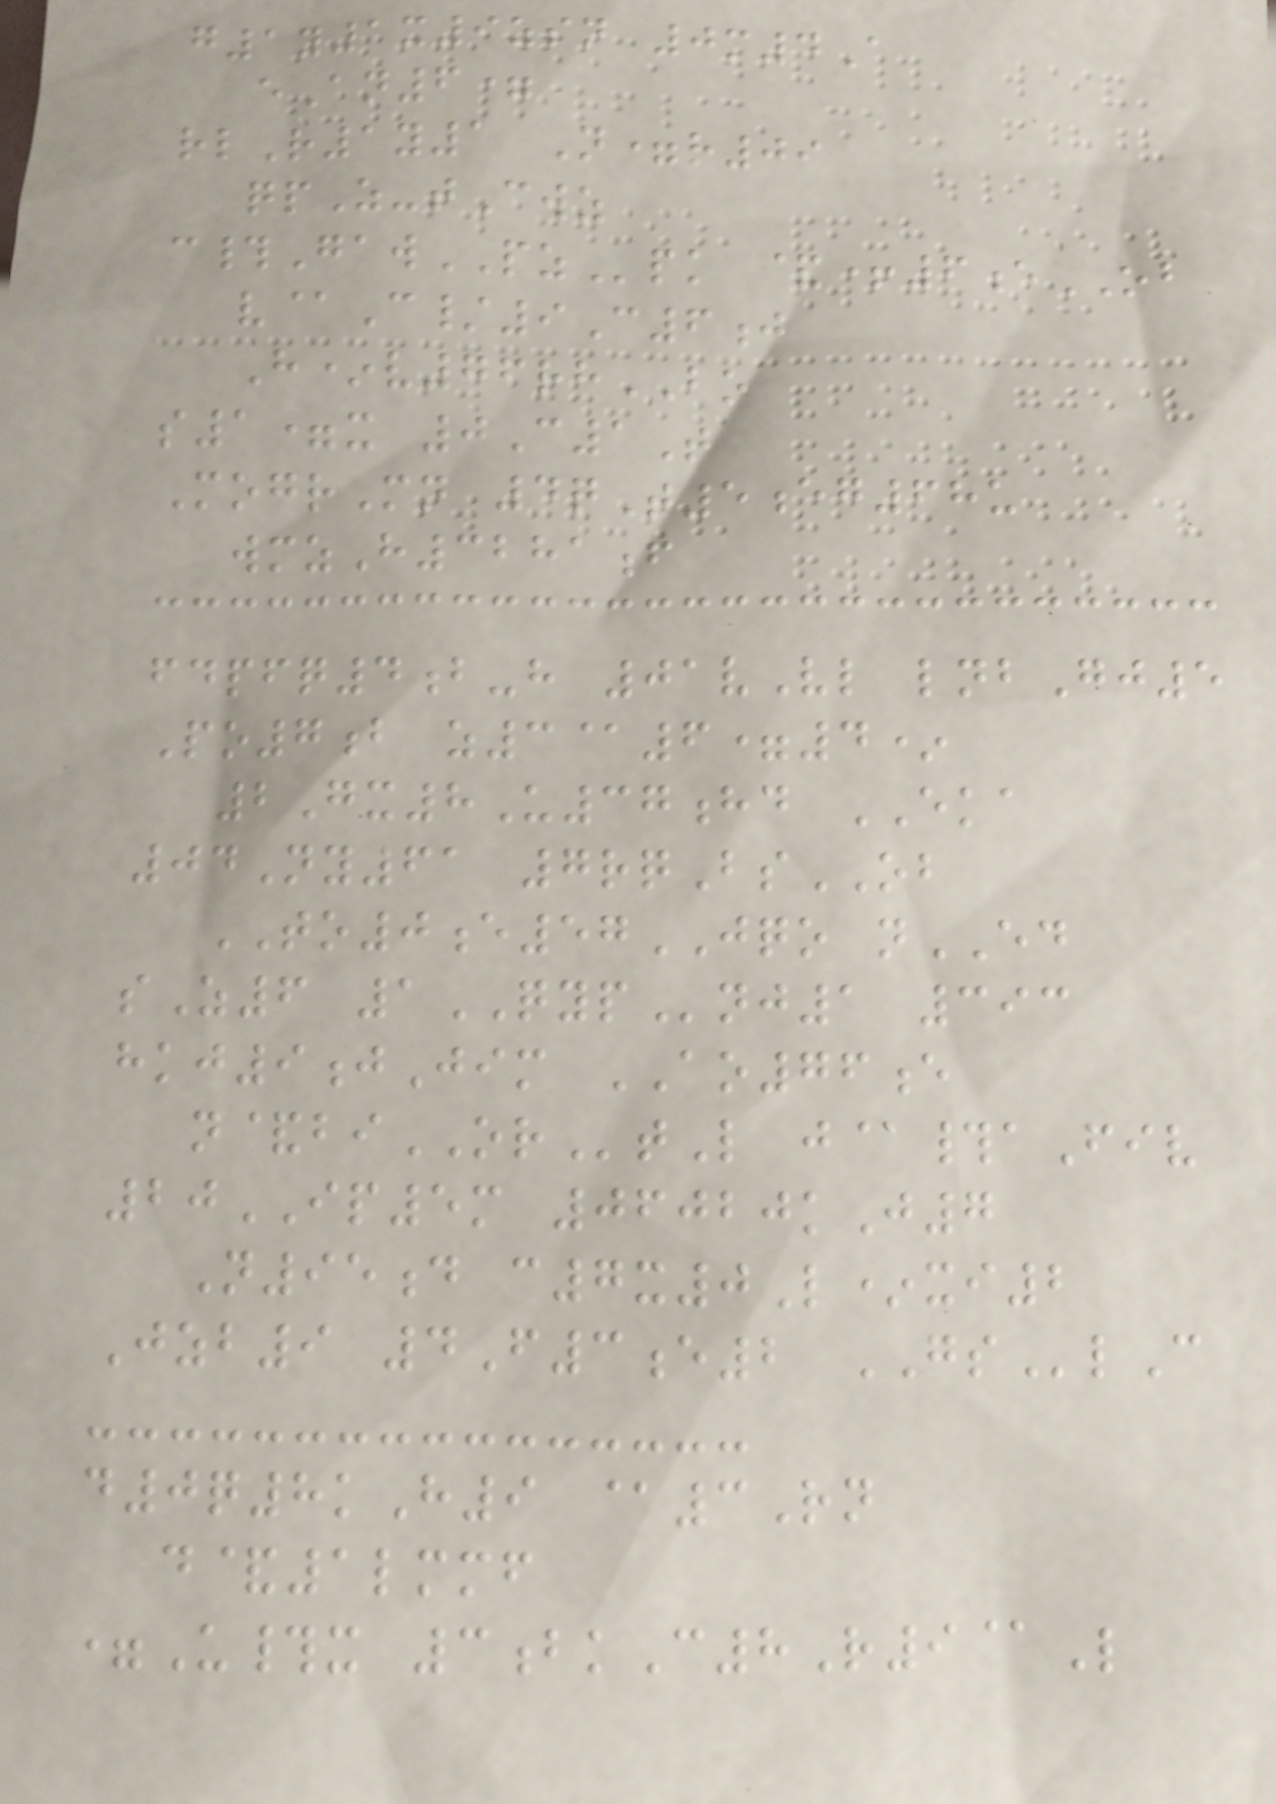g1y1x9zsn 0m4A
eAn6=
rlR1y1 N=r09
qpZ-tCwz
c#GawPZpk &+6eOB
v@C/9C6j
H*v76rhBO
s1=x 0C1T
MogrMn 4qT5eg68u
wmzH3281f
fdpfq4b-h 01vVl lnbGj5
Po7b z3@6=4*
2Gx8U37hd EKA
04Ny61 7rqBsOB
TO0e57JQO nED
sZ6 1QYPnj1 393
hkj9jJim AO76e
n&biORtL j@#aFiv
20IP5m 06020kJ7
N95d c7x0L*xi2
Jzb9 4F3e2 GSlC
d0q8kH9 @3Rn
d&1lmmf
=U#x 3bkC8R9@L
